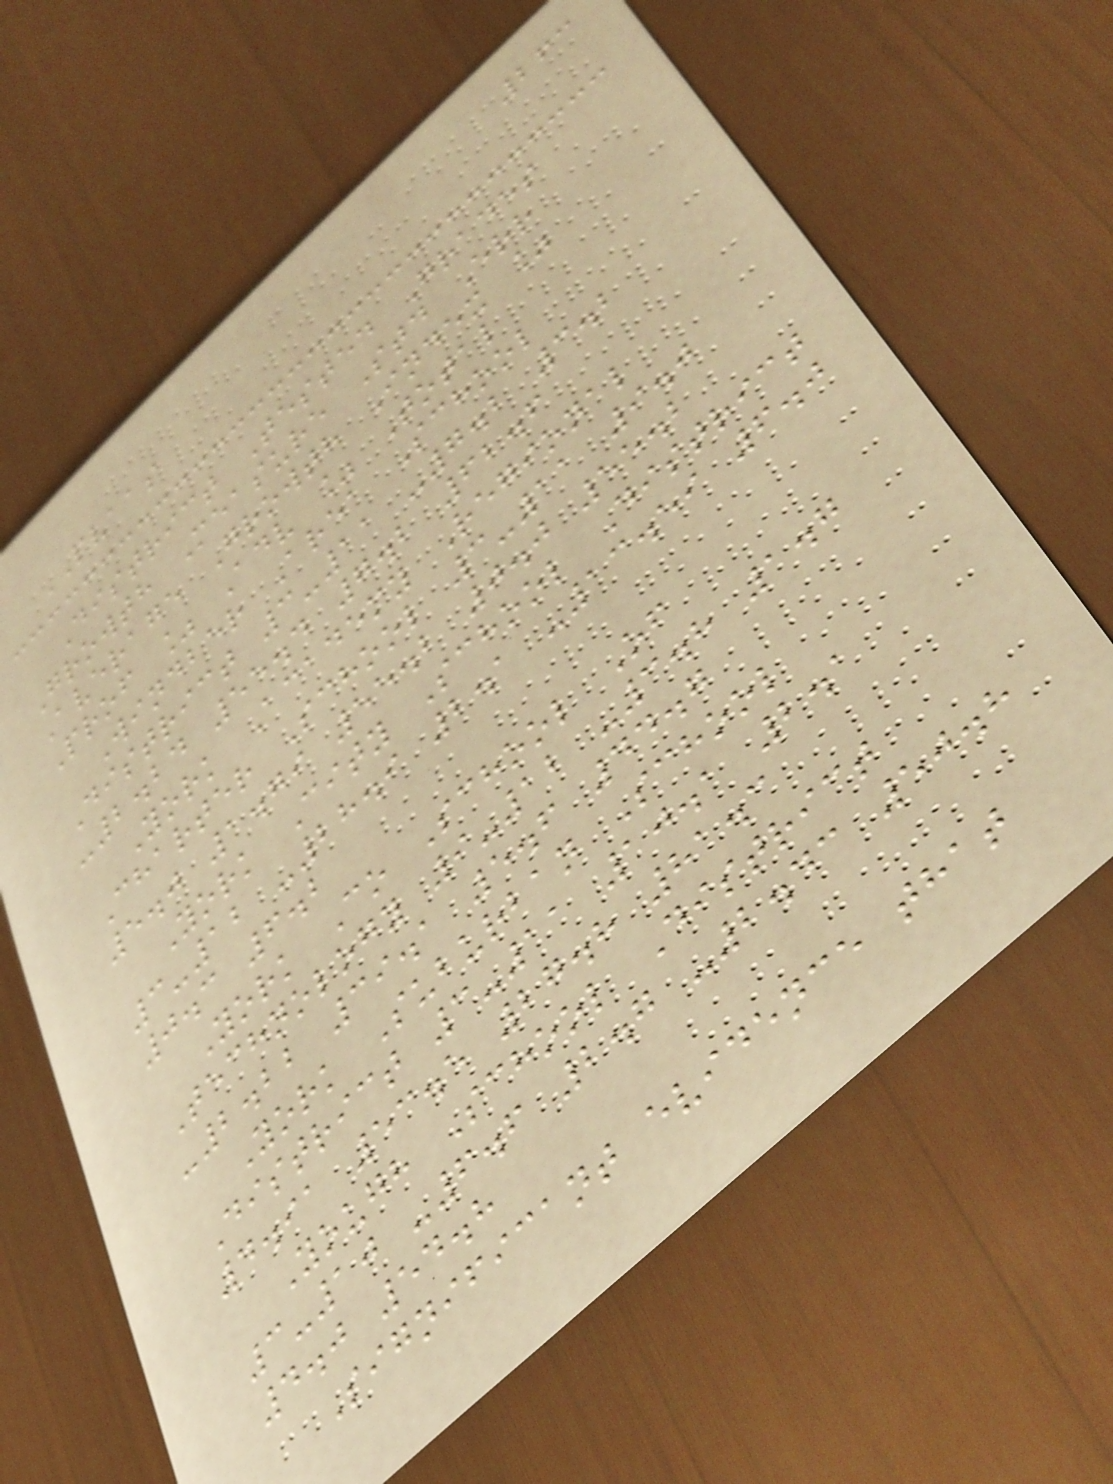263
PVAAS
District Tested Grades
Growth Measure Std Err
Average Growth Index %
Prof % Adv % Total
Windber Area School
District 3-11 -7.2 3.2
-2.24 55.4 7.2 62.6
York Academy Regional
Charter School 3-11 9.0
5.0 1.79 55.2 0.0 55.2
York City School District
3-12 -28.9 2.1 -13.59 6.0
0.3 6.2
York Co School Of
Technology 9-12 -3.8 1.7
-2.22 39.1 5.6 44.7
York Suburban School
District 3-11 10.1 2.1
4.91 53.5 27.8 81.3
Yough School District
3-10 -6.6 2.7 -2.43 50.8
4.0 54.8
Significant evidence that
